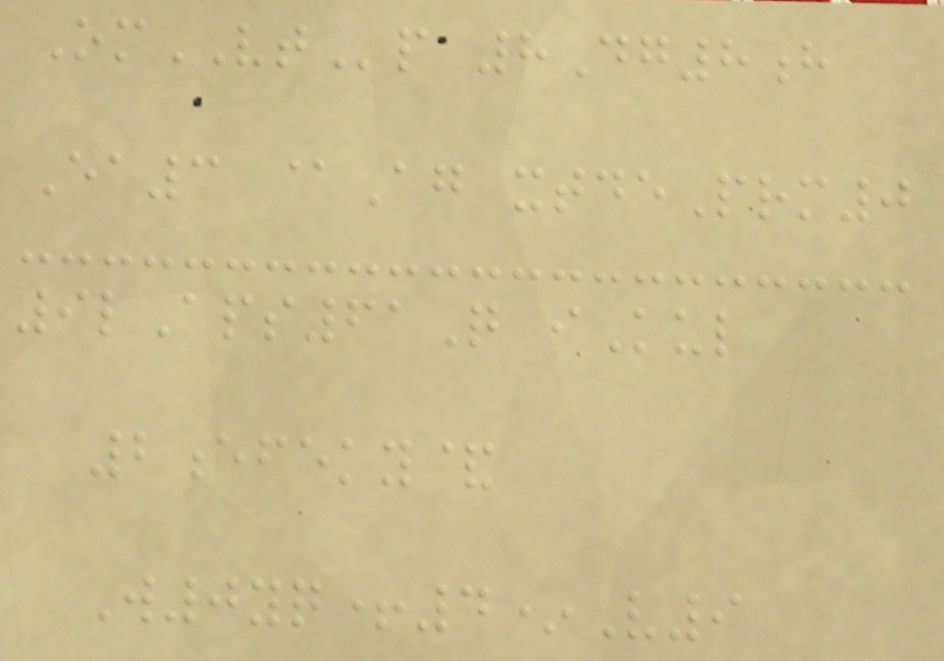OmVTp 8Dg8h
Ea3 @Ag xtdePrm0
9lAps61Q iKul
2efeky&
W0yq+4*V9
